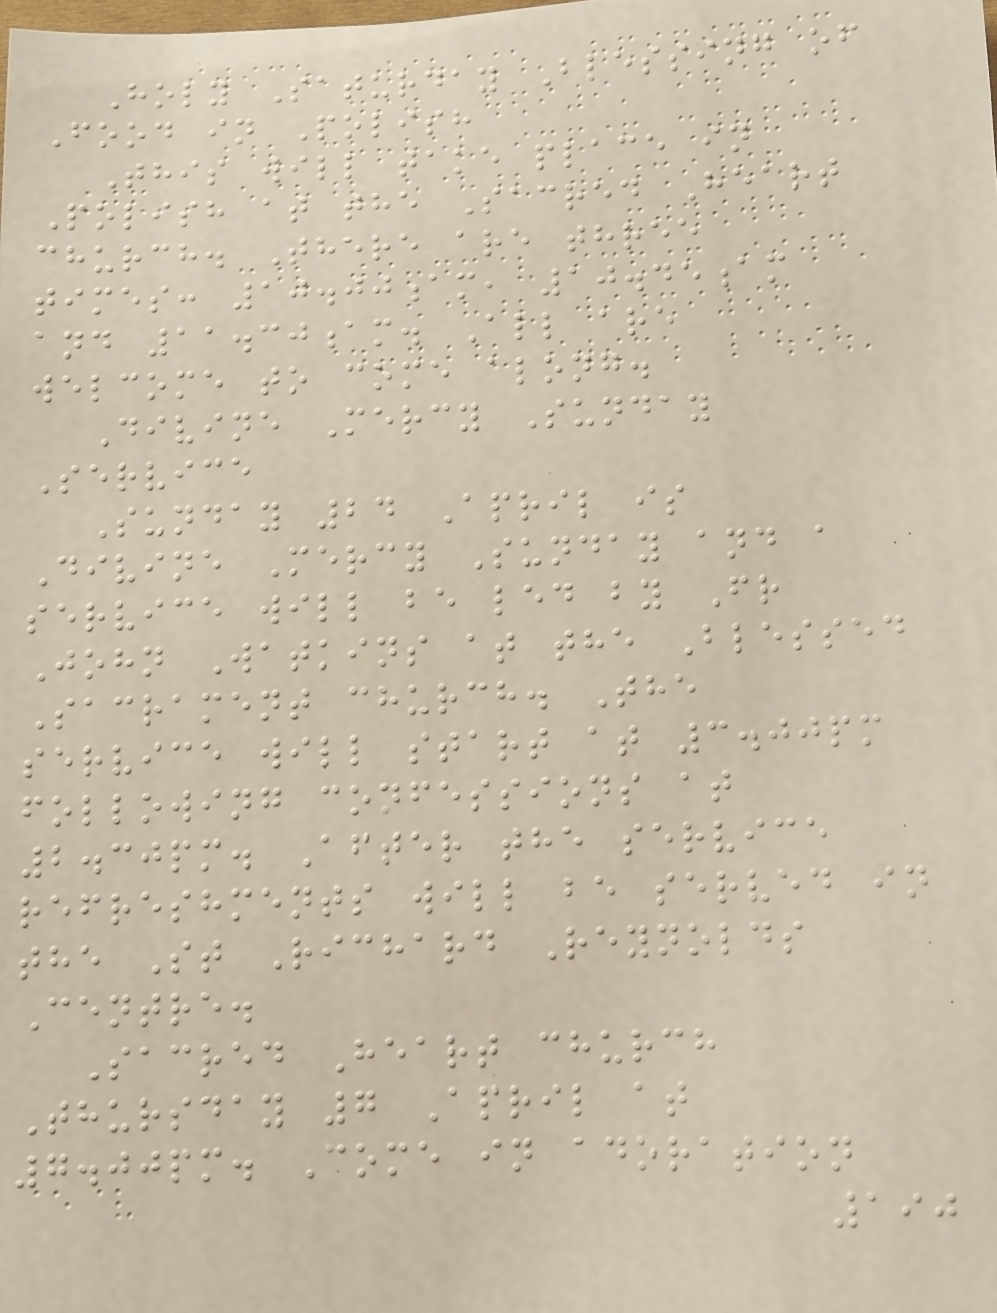Holy Saturday Blessing of
Food in Polish
This will take place in
Polish at the Sacred Heart
church. There are three
times: 10.00am, 10.45am
and 11.30am. All are
welcome to come along.
Divine Mercy Sunday
Service
Sunday 24 April is
Divine Mercy Sunday and a
service will be led by Fr
John Watkins at the Blessed
Sacrament church. The
service will start at 3.00pm
following confessions at
2.30pm. After the service
refreshments will be served in
the St Richard Reynolds
Centre.
Sacred Heart church
Thursday 7 April at
7.00pm. Come in adoration
190
